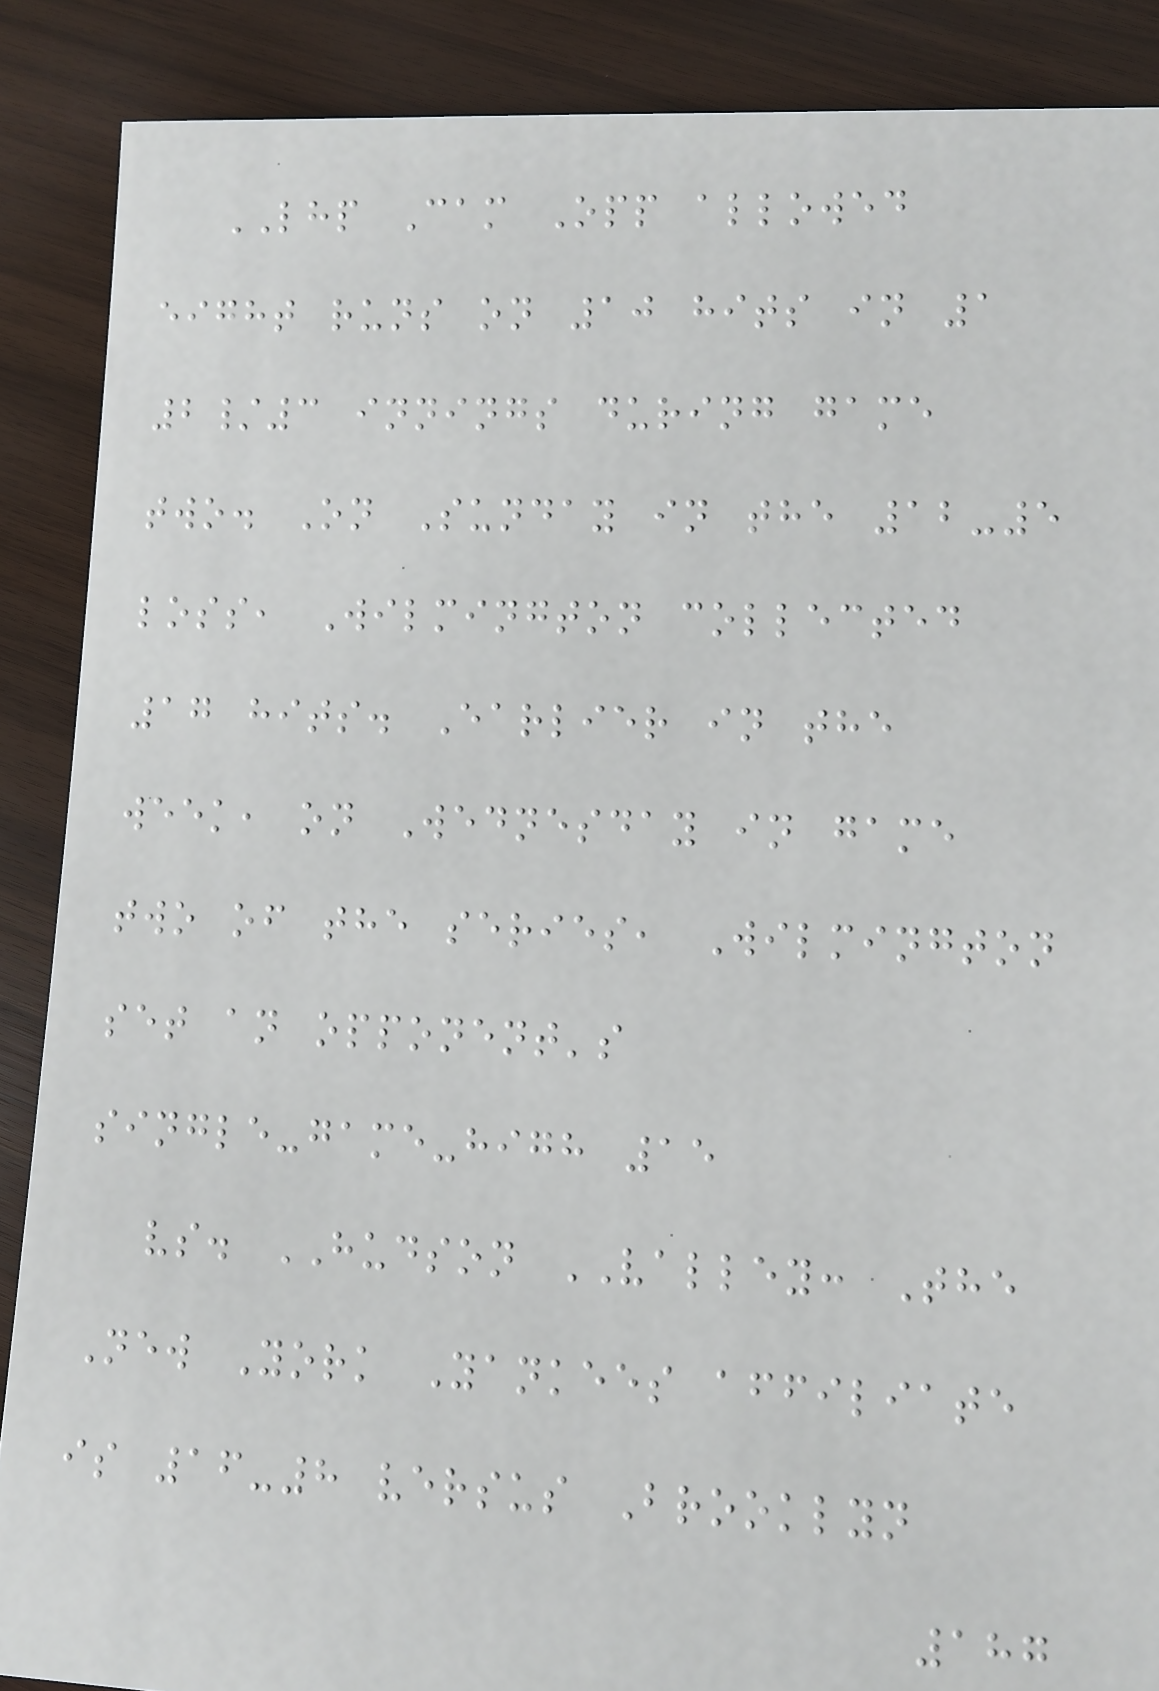LHP Cam Opp allowed
eight runs on 10 hits in 1
2/3 innings during game
two. On Sunday in the 12-5
loss, Wilmington collected
17 hits. Earlier in the
week, on Wednesday in game
two of the series, Wilmington
set an opponent's
single-game-high 15
vs. HUDSON VALLEY: The
New York Yankees affiliate
is 16-8 versus Brooklyn
187
